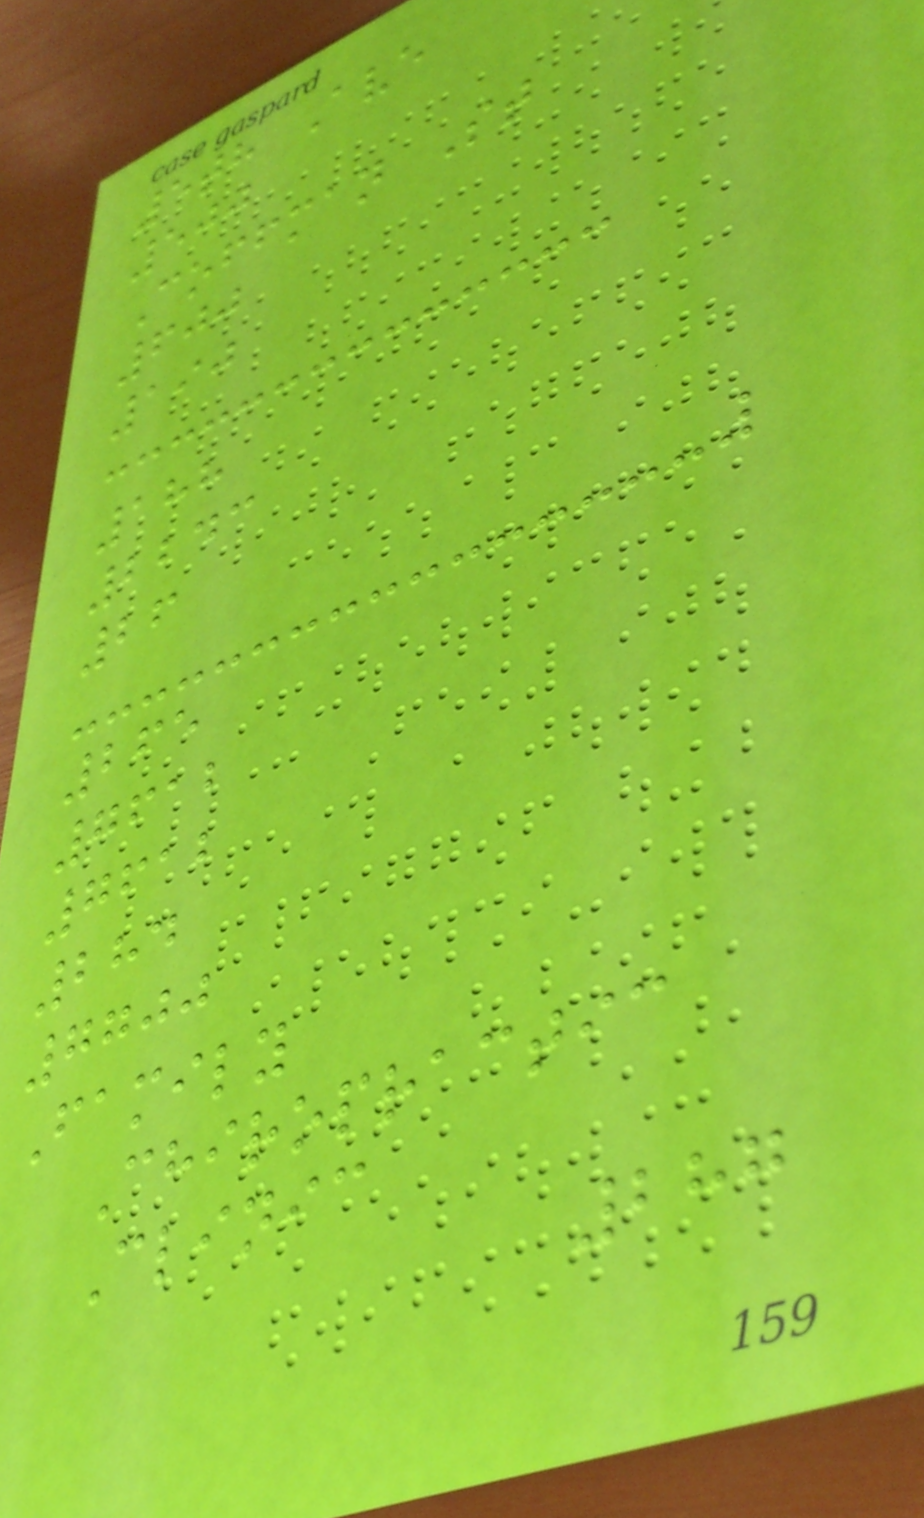5th Ave
500
Coffman St
600
190
188
2243
26
265
7612
7612
284
7700
Family
Chiropractic
Clinic
287
